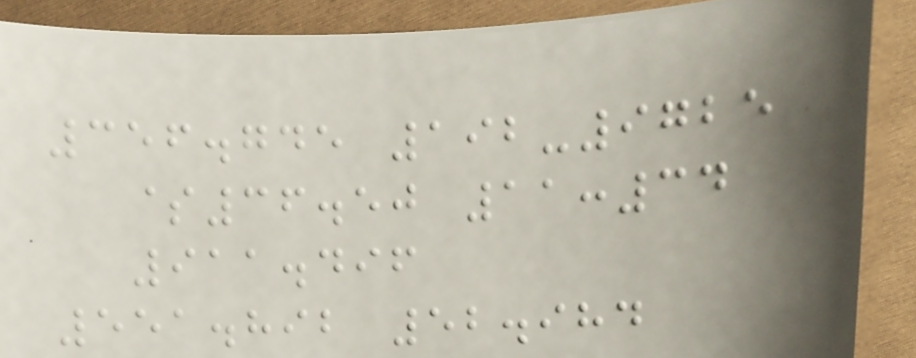356.745 192-9725
$36.50 11:34
911.496
551.892 52.984
